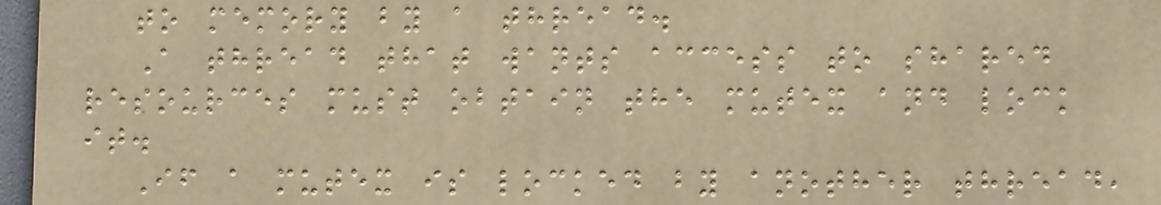to memory by a thread.
A thread that wants access to shared
resources must obtain the mutex and lock
it.
If a mutex is locked by another thread,
